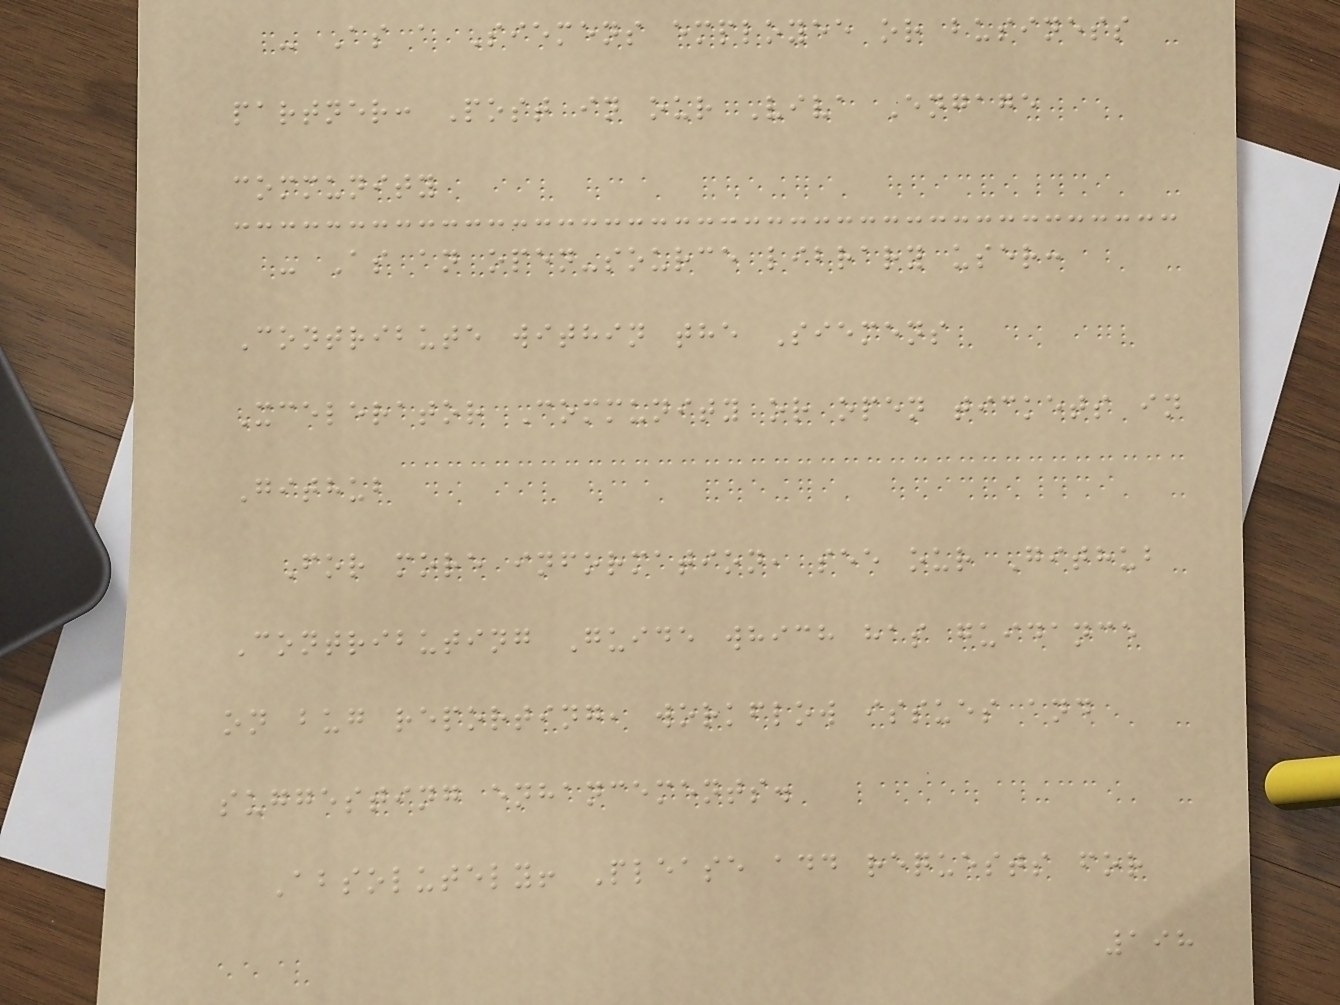- As a Siemens employee or business
partner: Post in our Viva Engage
community
- As an open-source library user:
Contribute within the Siemens
Xcelerator Community or open tickets in
Github
For more information, see our Github
Contributing Guide which has guidance
on bug reporting, workflow issues and
suggesting enhancements.
Absolutely! Please add requests for
198
